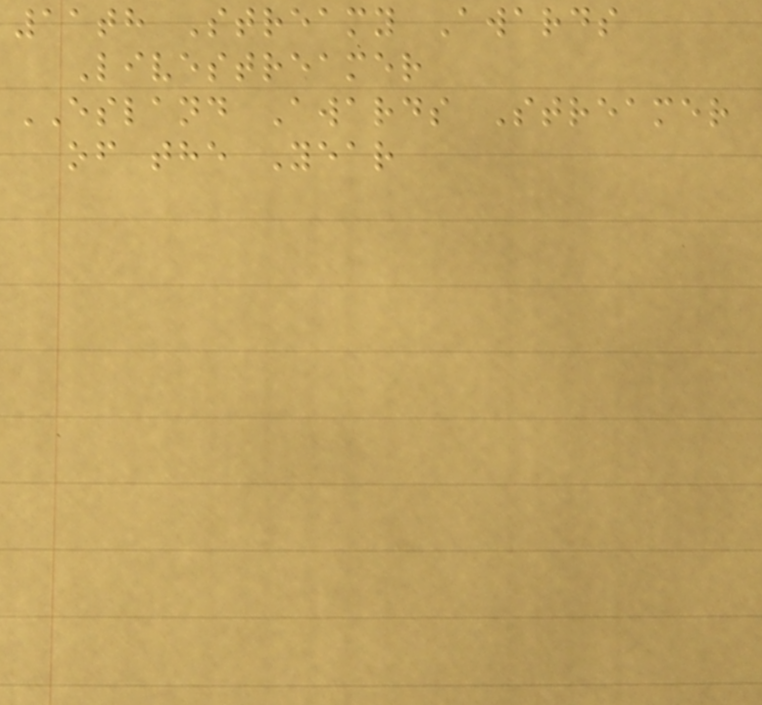11th Streamy Awards
Livestreamer
ESLAND Awards Streamer
of the Year
